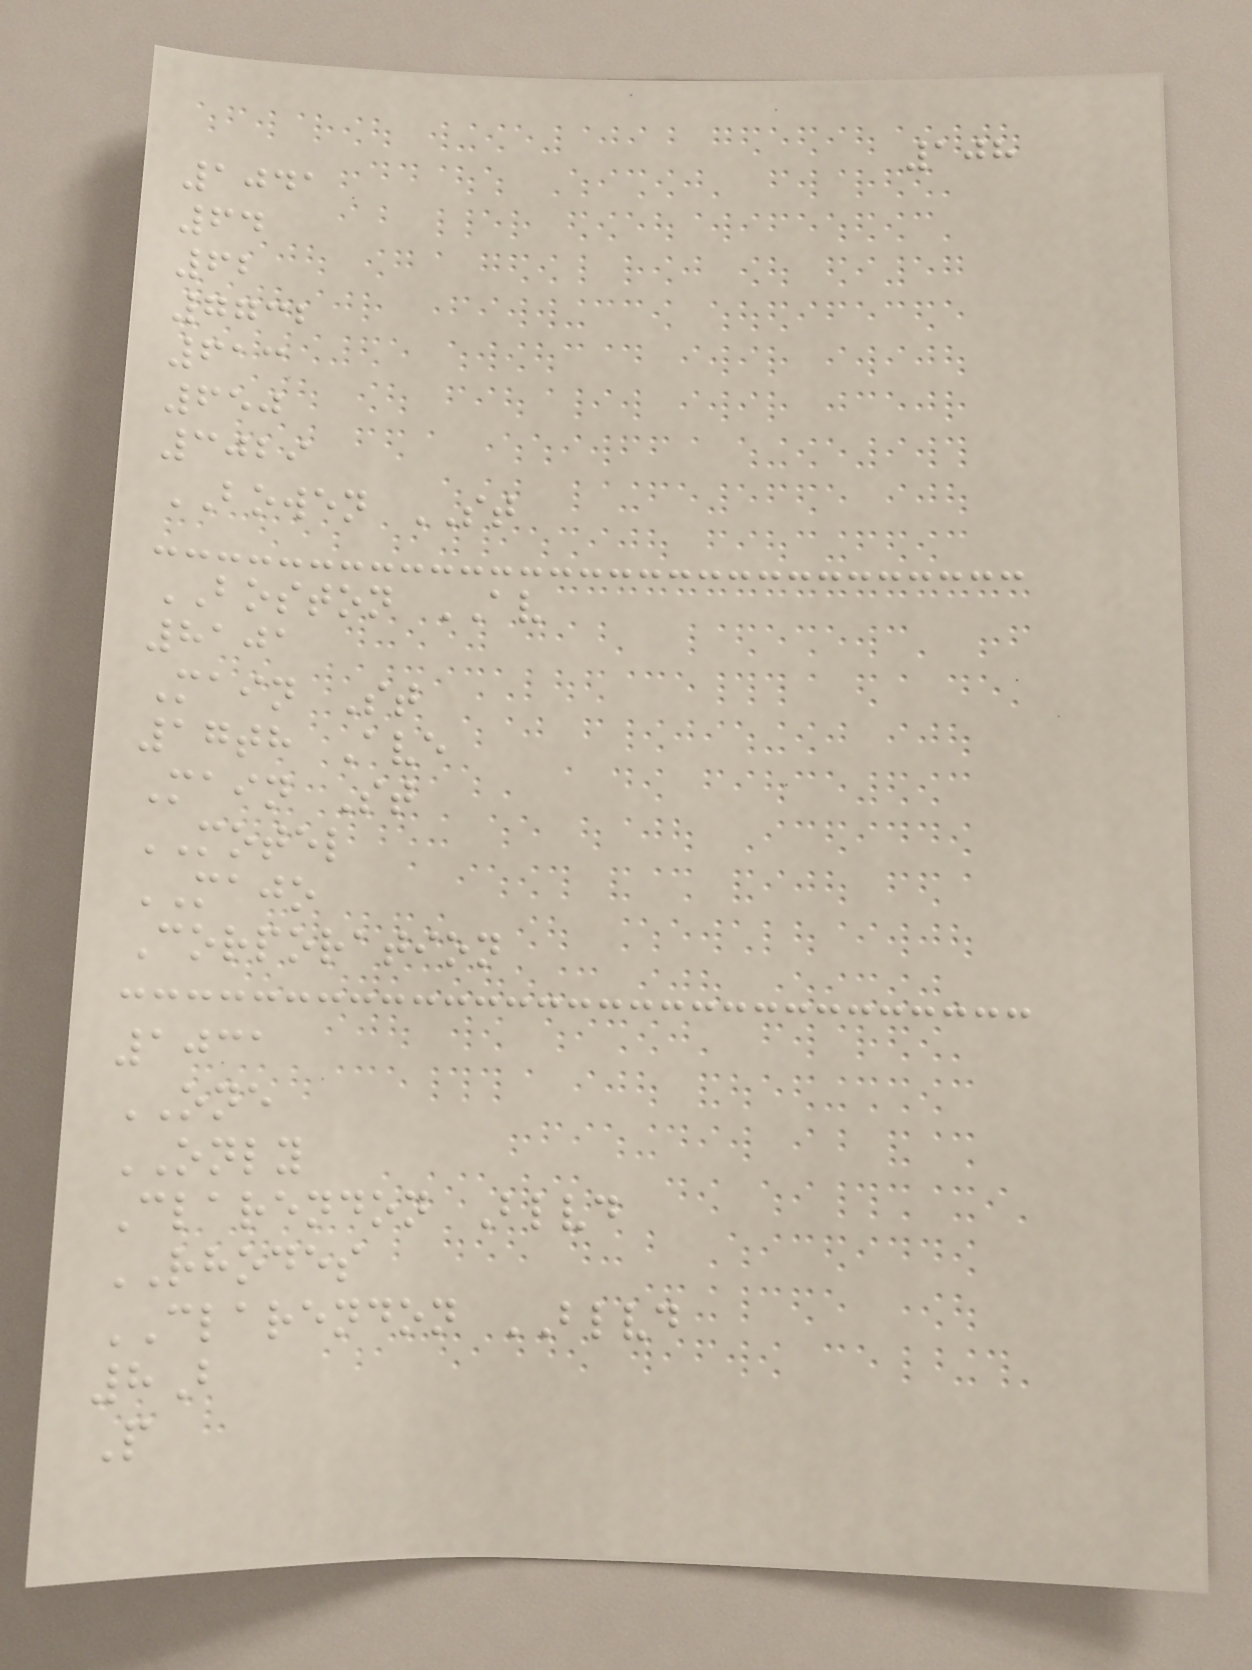108
1041
64
62
7732
613
650
3029
BOWEN ST
BOSTON AV
8101
Main St
17th Ave
Main St
MOTEL
MAJO
Corporation
1031
ONE
ONLY
Clarendon Blvd
RHODES
CLARENDON BLVD
8B
P
